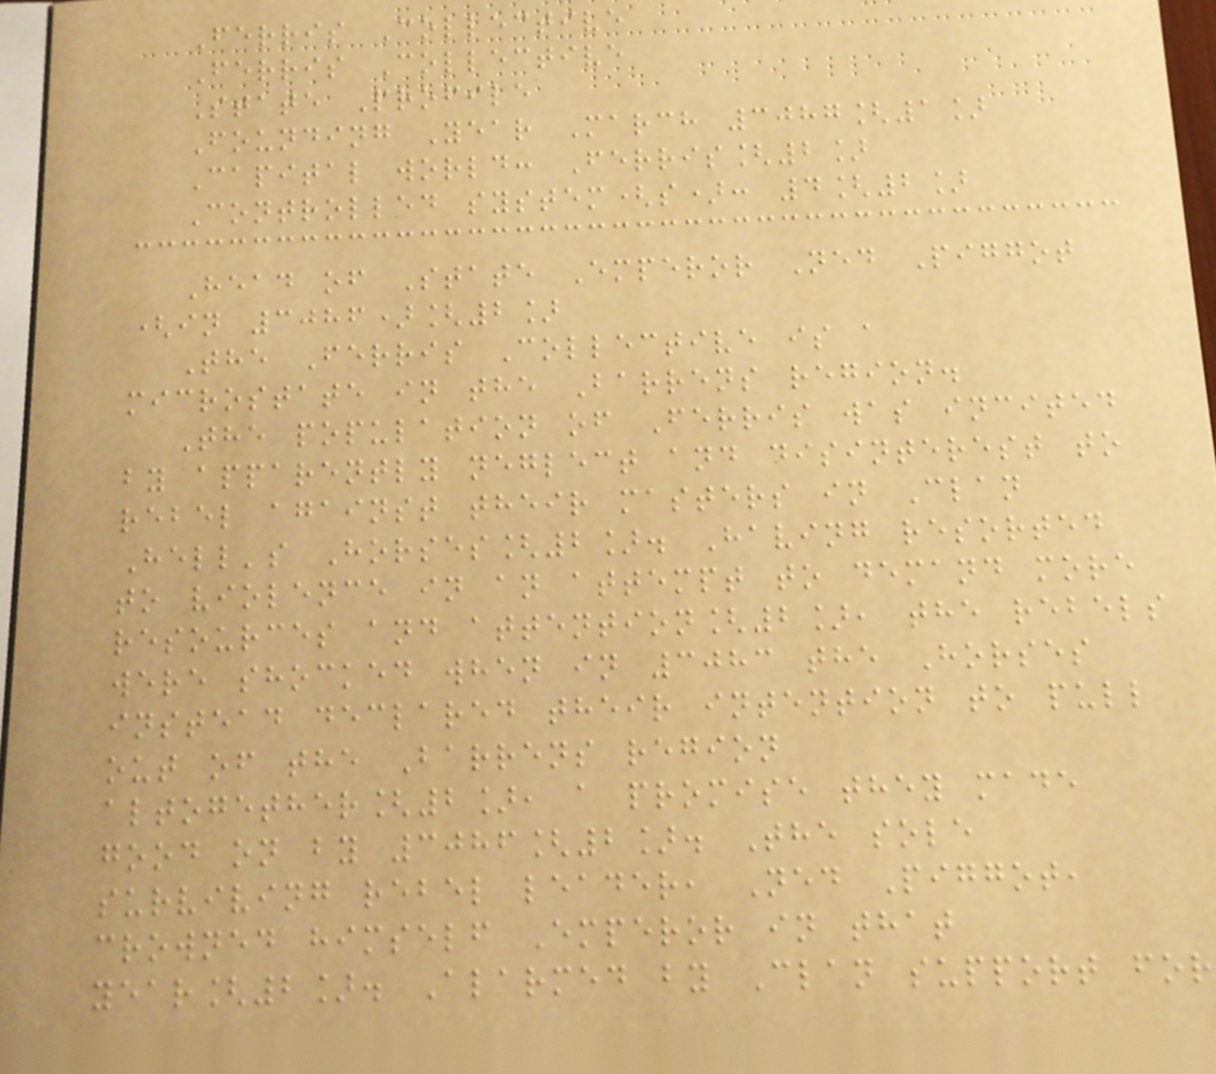Ferris Collective
Ferris Collective
State Profile
Founding Year March 3087[1]
Capital world: Ferris[2]
Controlled system(s): 4[2]
Head of State Emperor Ned Piggot
(in 3086)[2]
The Ferris Collective is a
microstate in the Barrens region.
The population of Ferris was incited
by apparently neglect and disinterest to
rebel against their masters in Clan
Hell's Horses[2]. Having resorted
to violence in an attempt to demand more
resources and attention[2], the rebels
were shocked when in 3083 the Horses
instead declared their intention to pull
out of the Barrens region
altogether[2], a promise they made
good on by 3086[2]. The sole
surviving rebel leader, Ned Piggot,
crowned himself Emperor in that
year[2]. Alarmed by Clan support for
